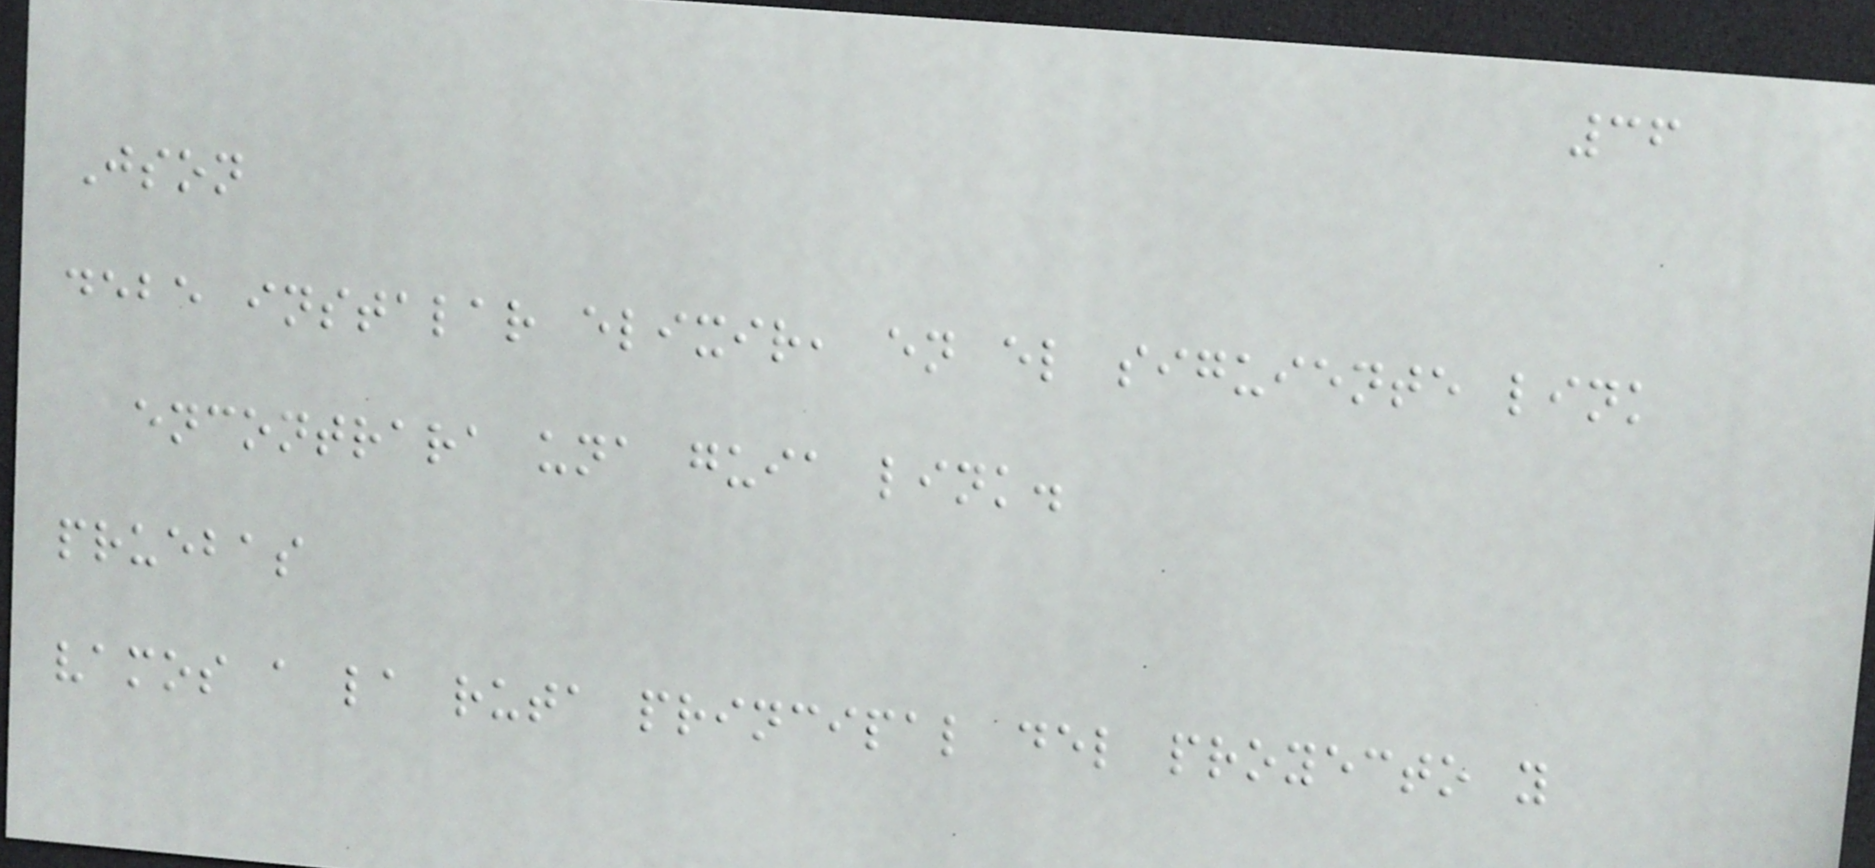36
Json
debe instalar elixir, en el siguiente link
encontrara una guia link.
pruebas
vamos a la ruta principal del proyecto y
